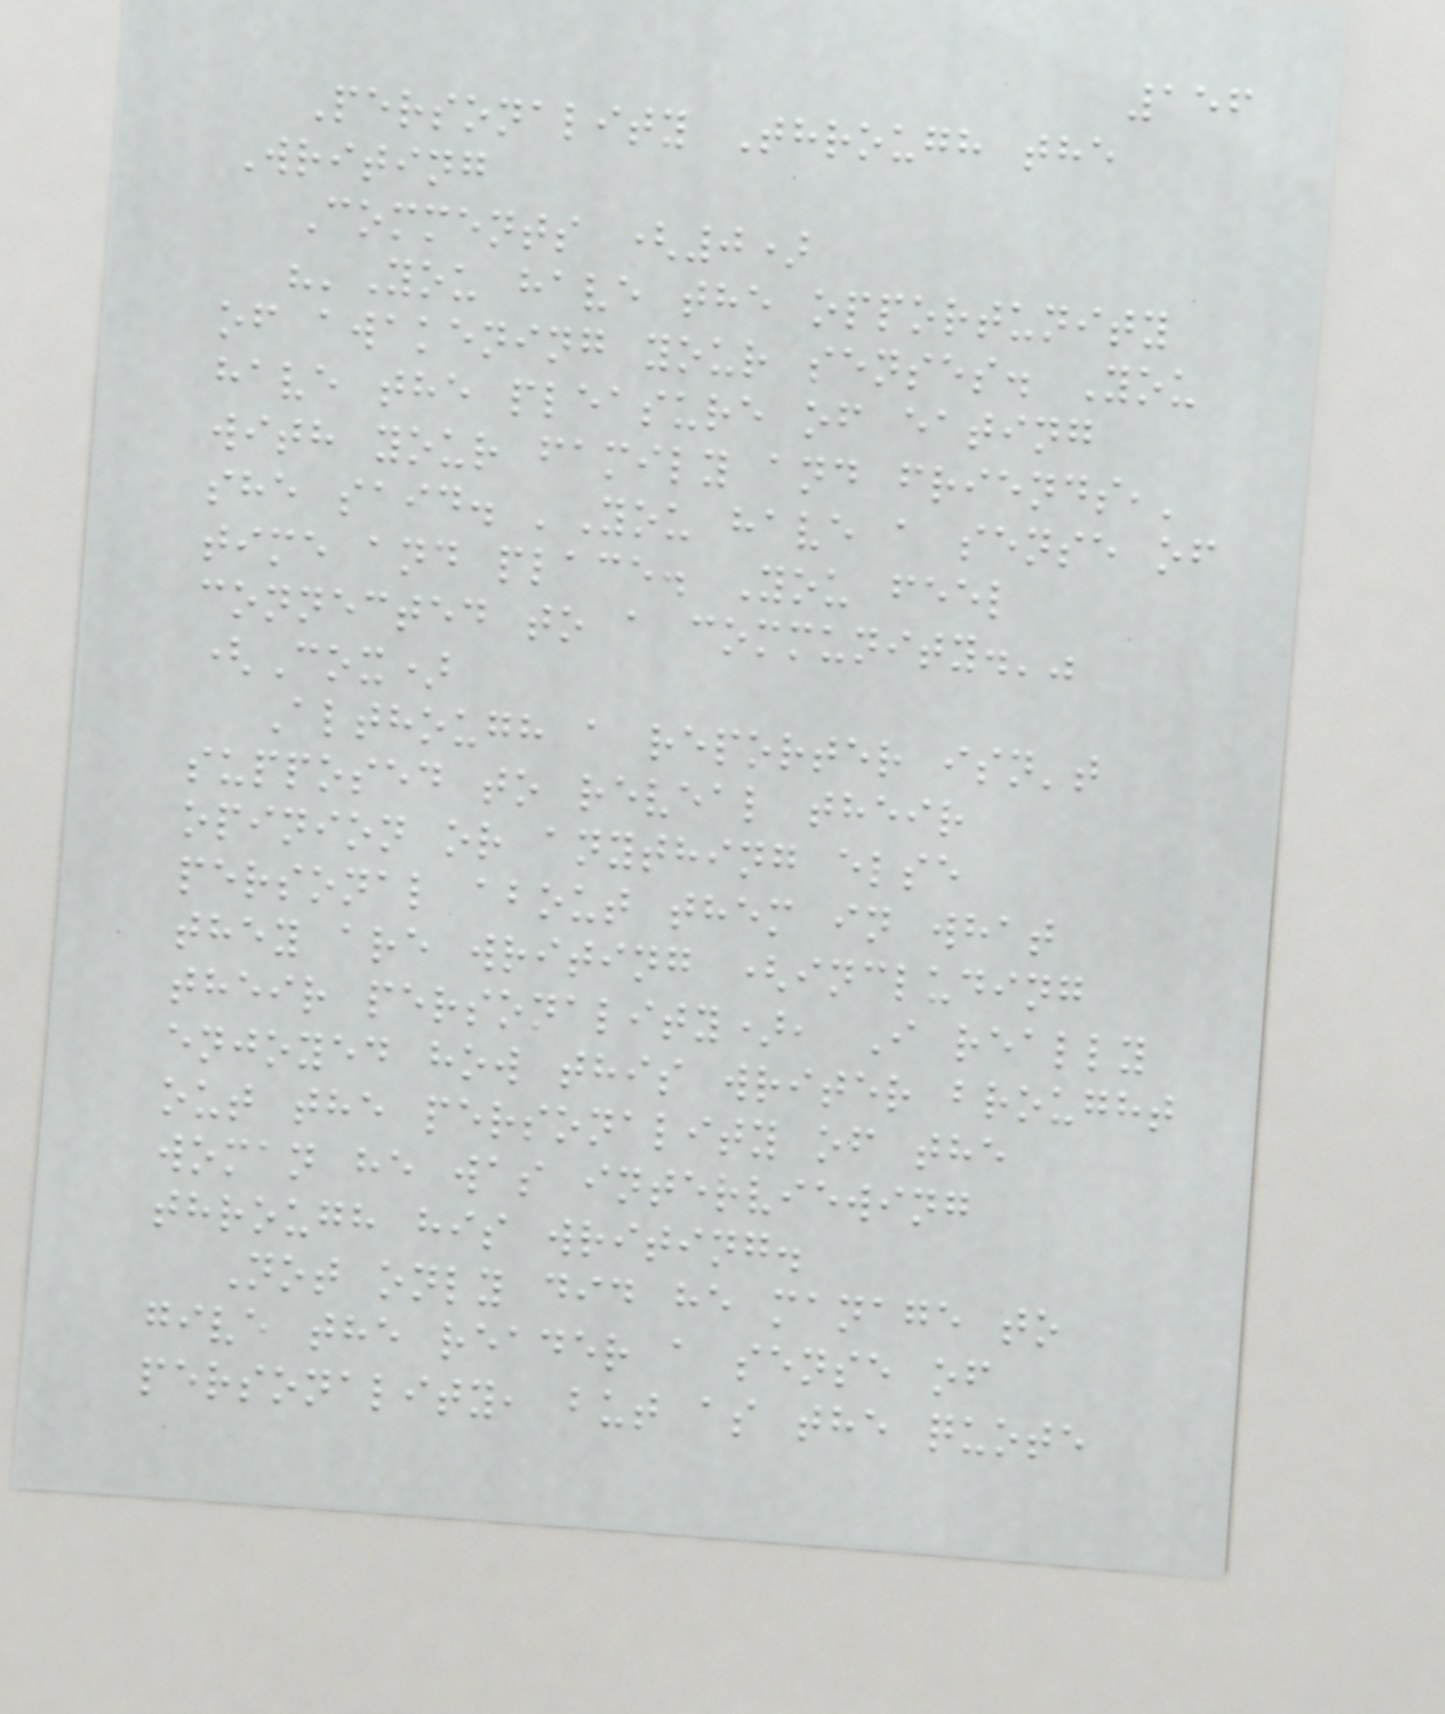156
Personality Through the
Writing
Comments (0)
"'You have the opportunity
of awakening your senses. You
have the pleasure of eating
with your family and friends,'
she said. 'You have a sense of
time and place. You feel
connected to a community.'"
(Cox)
Although a reporter isn't
supposed to reveal their
opinion or anything else
personal about them in what
they are writing (including
their personality), I really
enjoyed how this writer brought
out the personality of the
woman he was interviewing
through his writing.
Not only did he manage to
give the reader a sense of
personality, but as the quote
